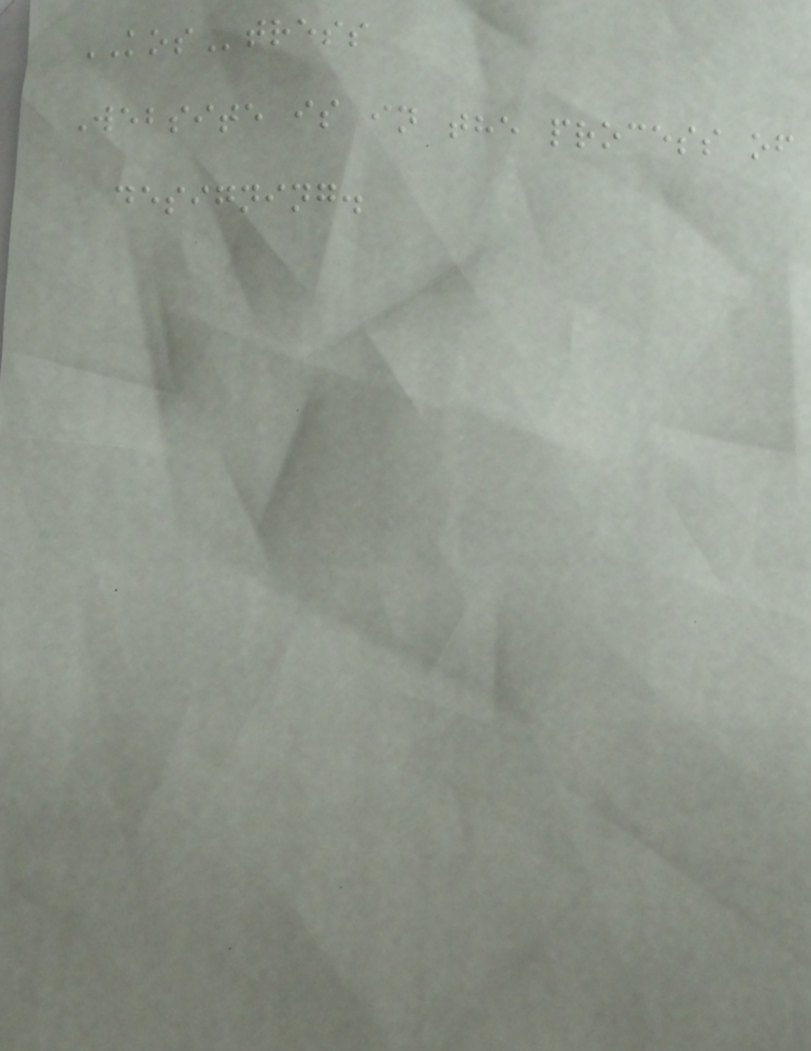KOStress
Website is in the process of
designing.
